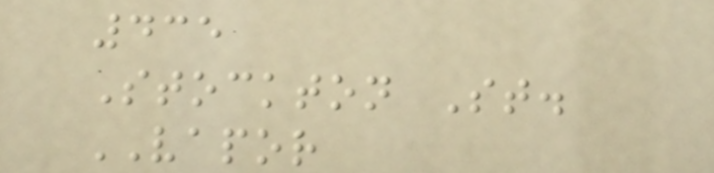435
Stockton St.
VAPOR
